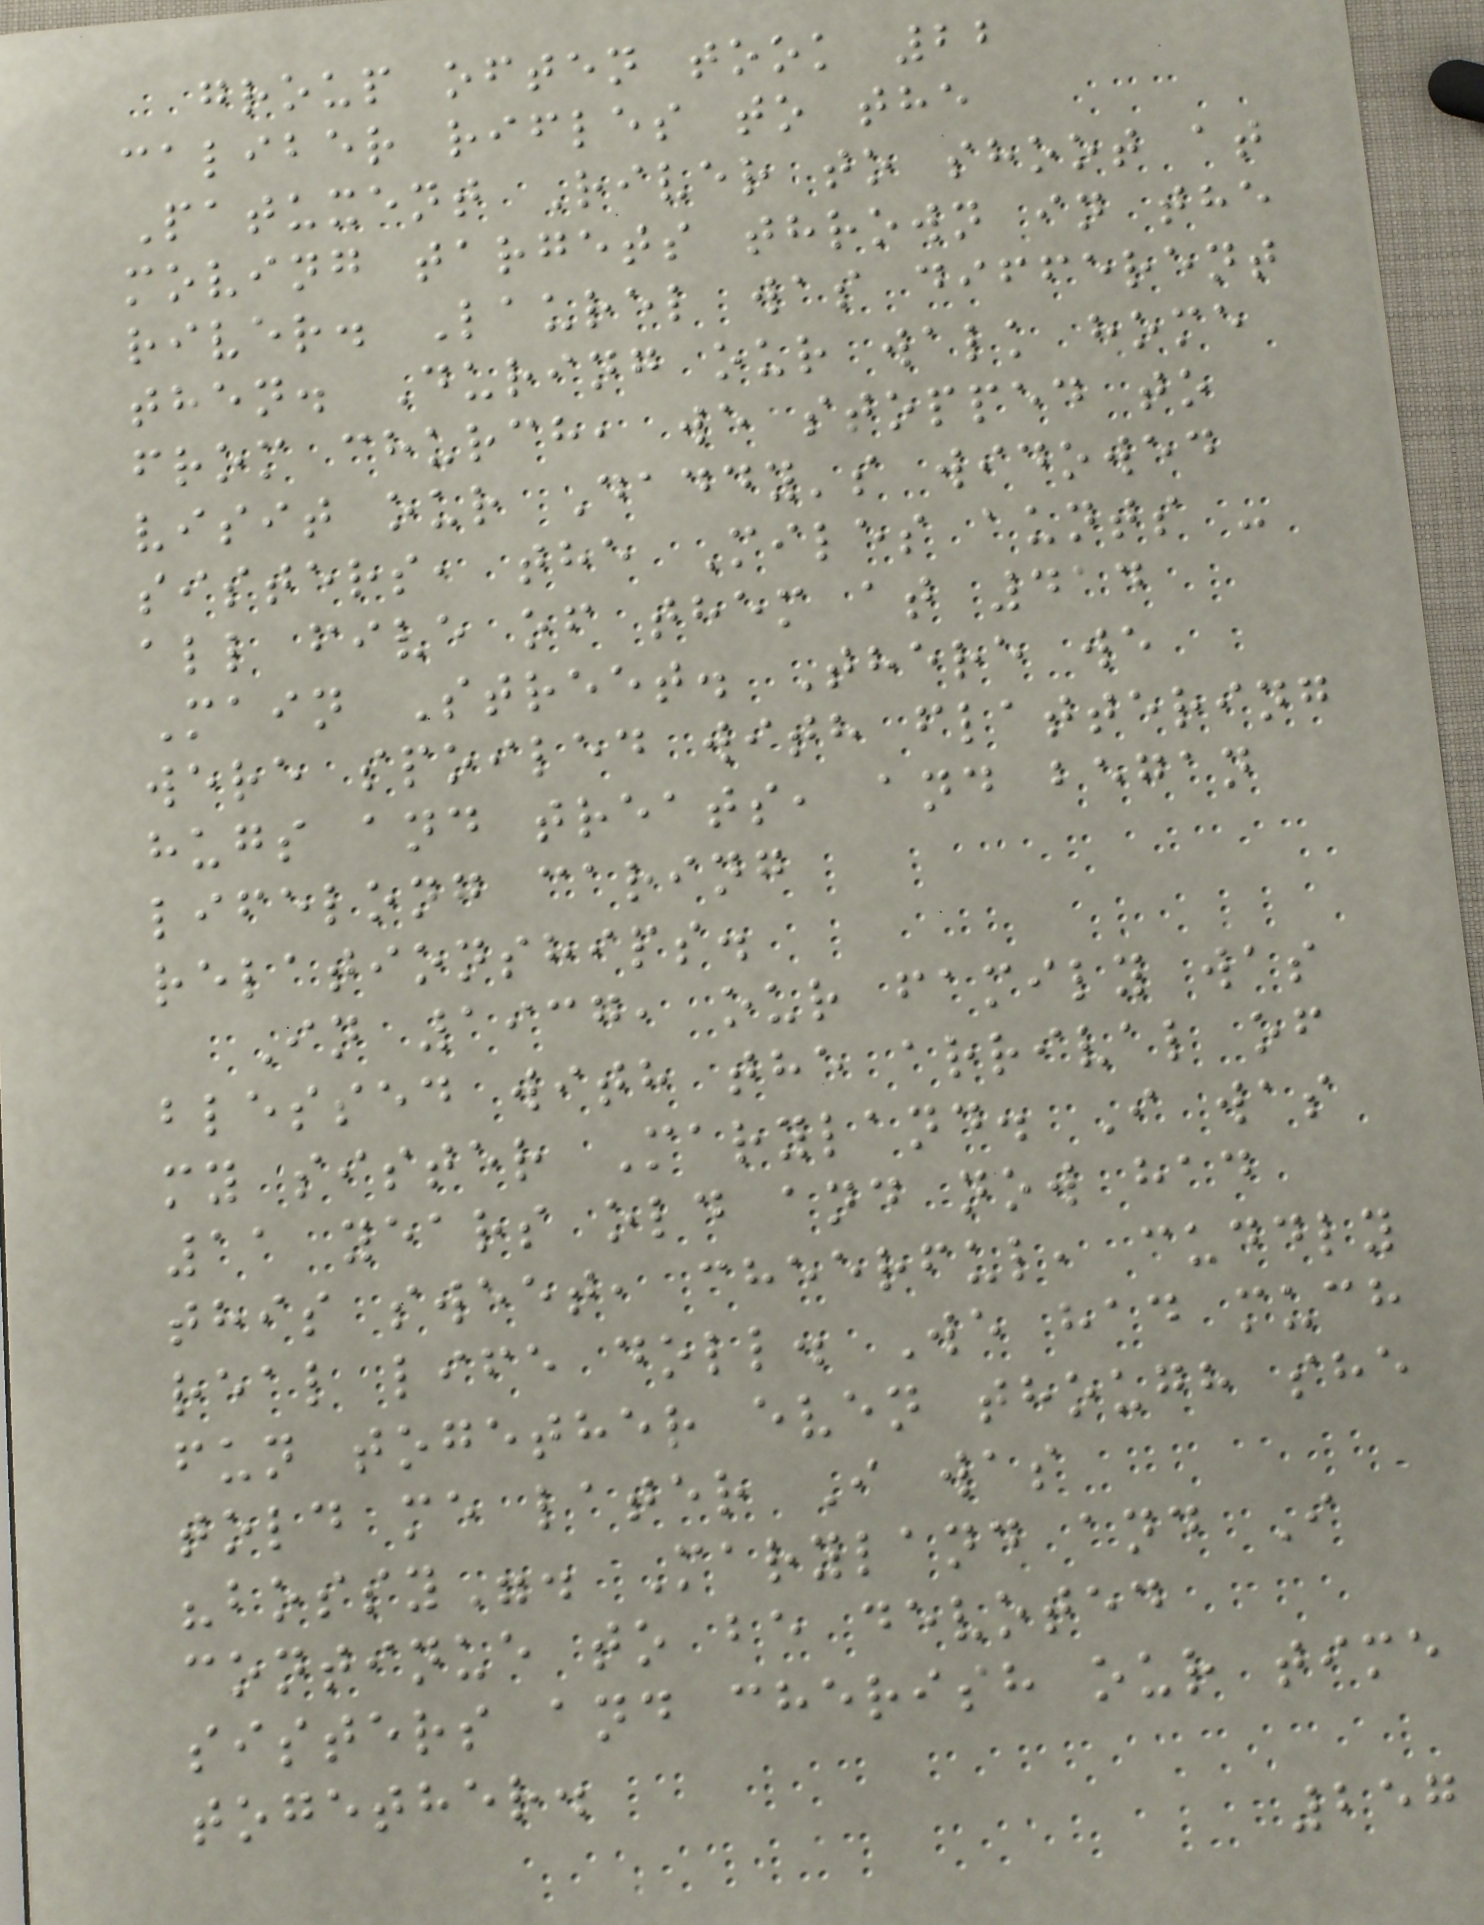group often took 22
caliber rifles to the
Patuxent River to shoot at
moving targets thrown in the
river. Laurel was different
then. During our walk home
from church, we stopped to
visit our Daddy's widowed
sisters, the Miles aunts -
all five of them at 414
Main Street. There we
were spoiled with flattering
hugs and treats, and began
lifelong caring
relationships.
In 1937, our family was
blessed with the arrival of
my sister Maryland. I was
11 years old and now had
this sweet, cheerful, cuddly
real life doll. We had much
fun together even though she
told me later I was
"bossy". Maryland and I
continue to be devoted
sisters and cherish our time
together.
257
